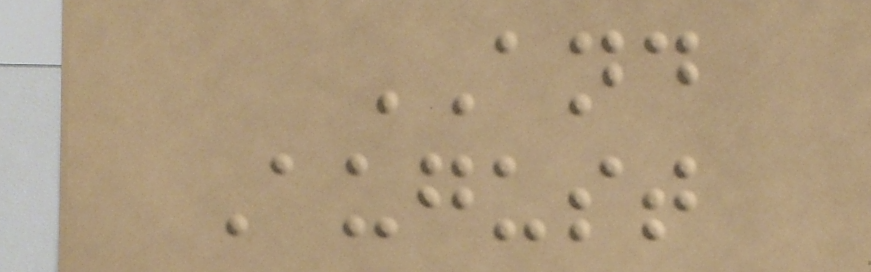AND
August
